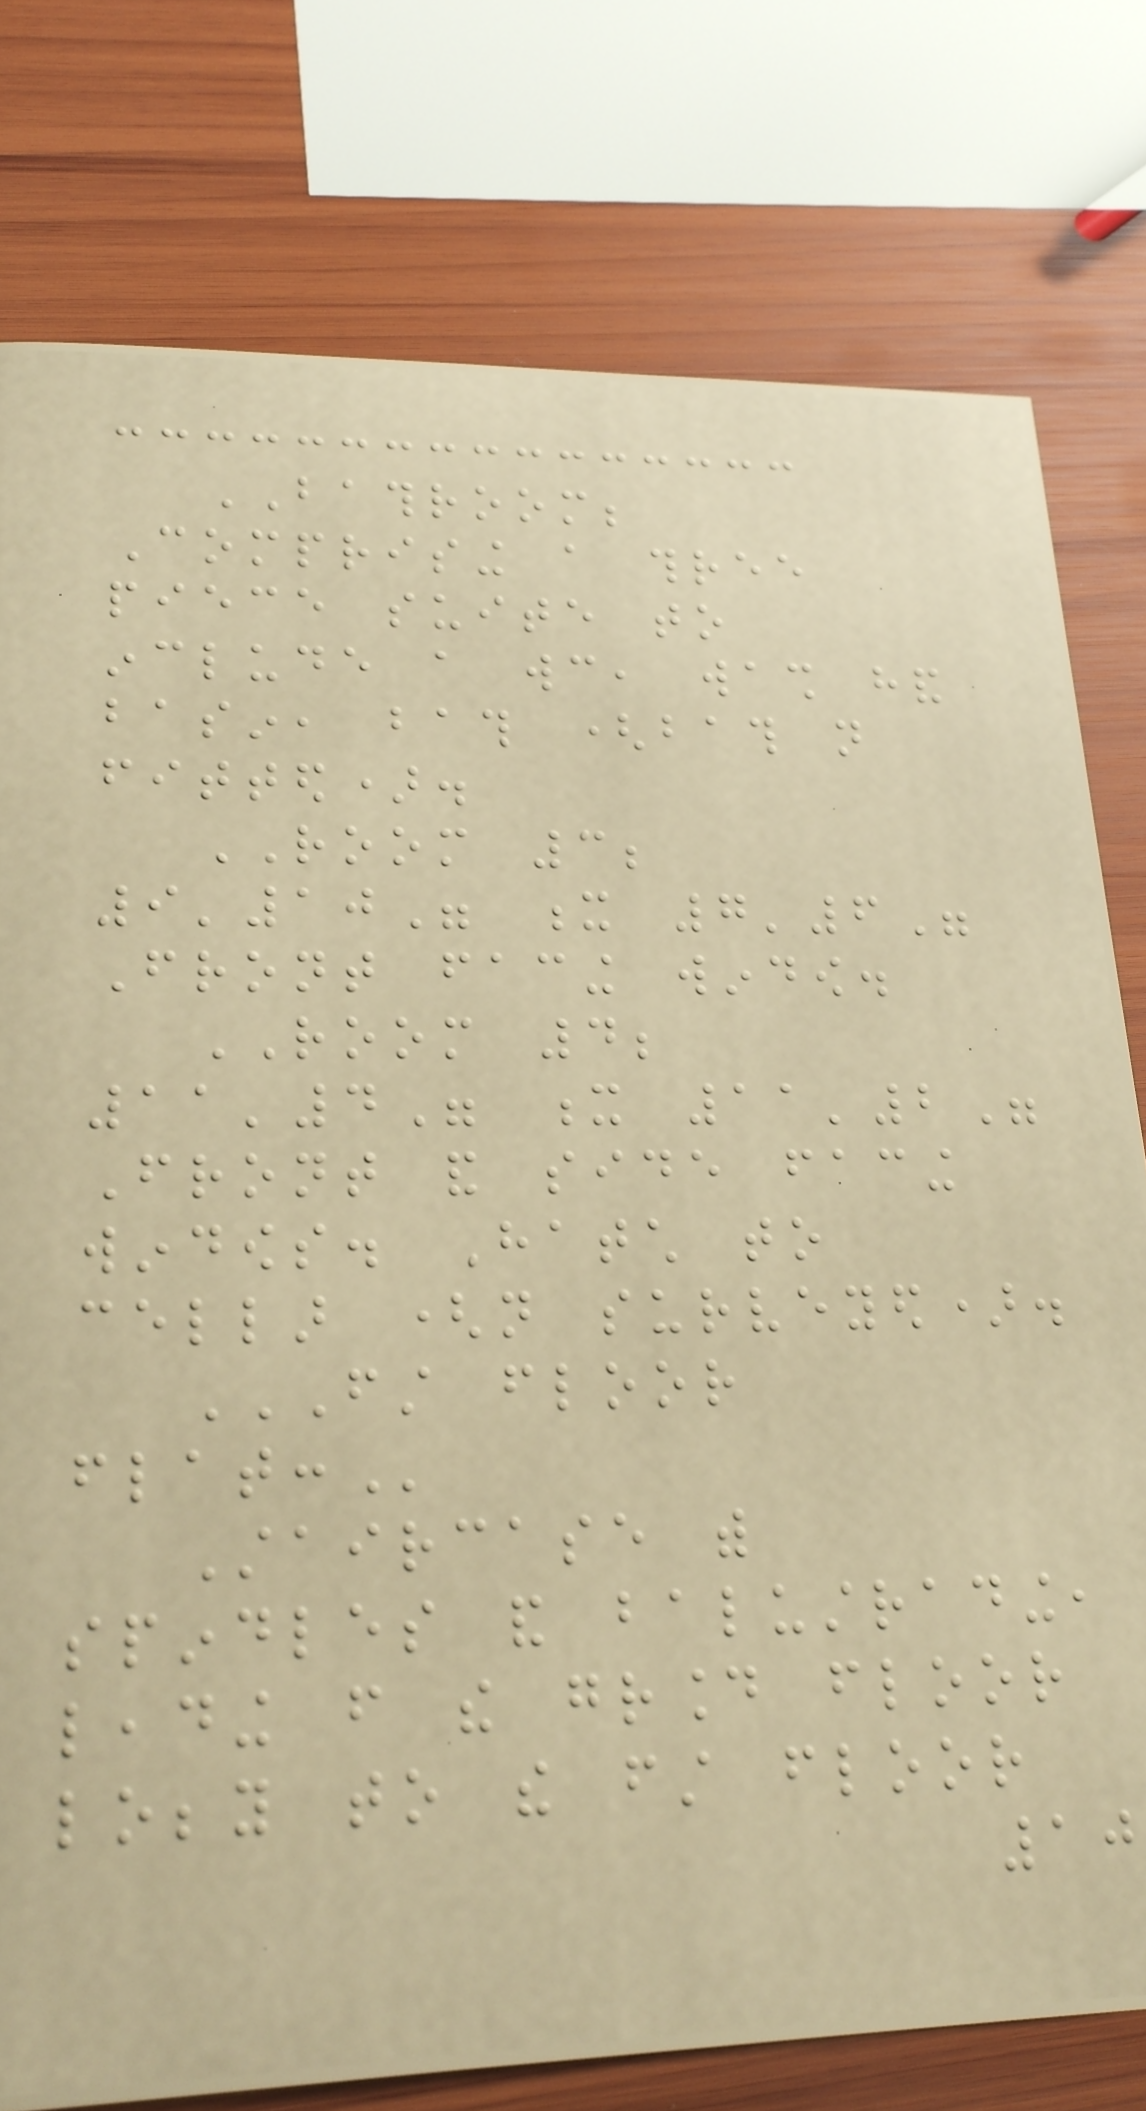BATHROOM;
Comprising a three
piece suite to
include a wc, wash hand
basin, bath (bath not
fitted).
ROOM 3;
9'10" x 7'6"
Front facing window.
ROOM 4;
11'4" x 11'2"
Front and side facing
windows. Hatch to
cellar (not surveyed).
FIRST FLOOR
FLAT:
Staircase with
spindles and balustrading,
leading from the ground floor
lobby to the first floor
10
